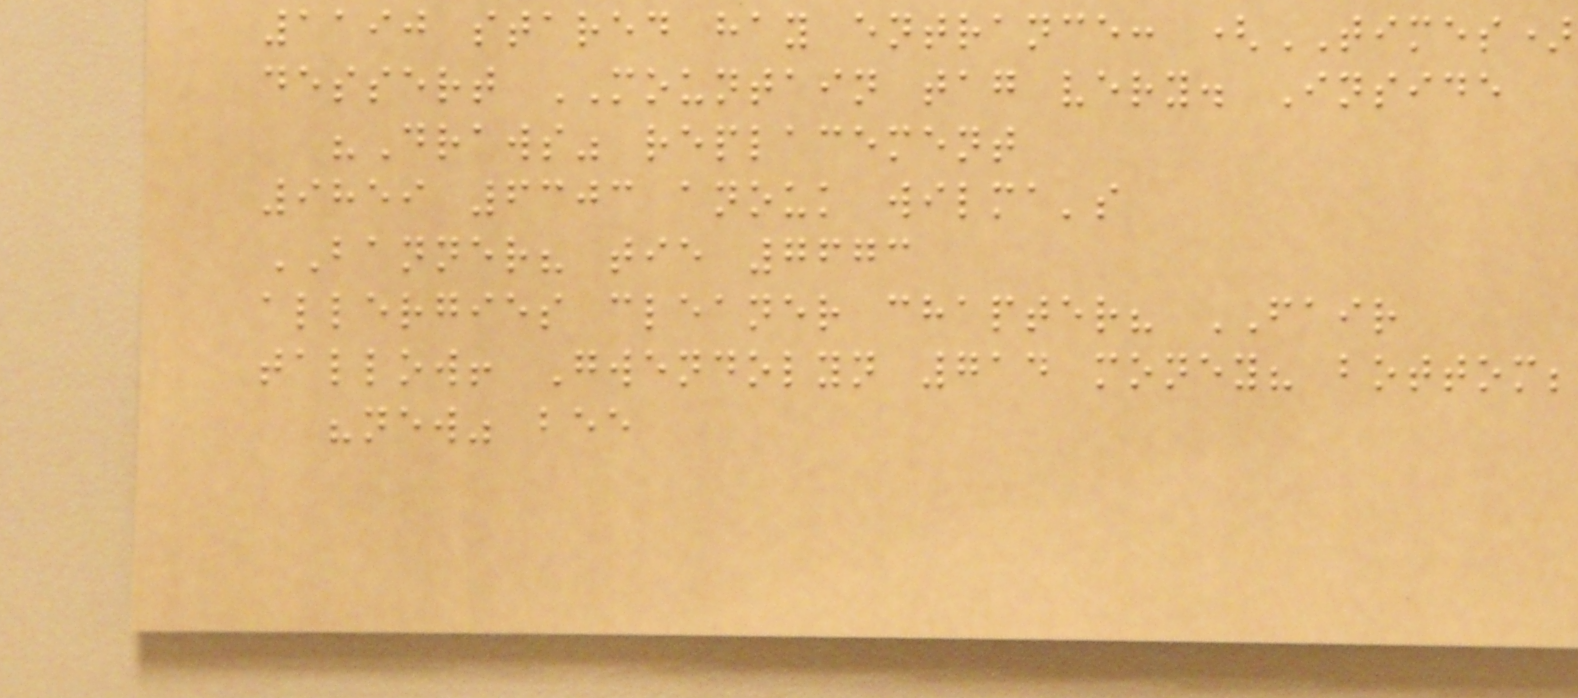1190 stared hay entrance: (TIMES)
dessert MOUNTAIN tag very. Inside
"Draws" replacement
9859 6303 anouk wilma's
BANNER? tie 7673
allergies cleaner chapter? FAIR
tallow! Gwendolyn 714 money? bottom;
"new" bee
